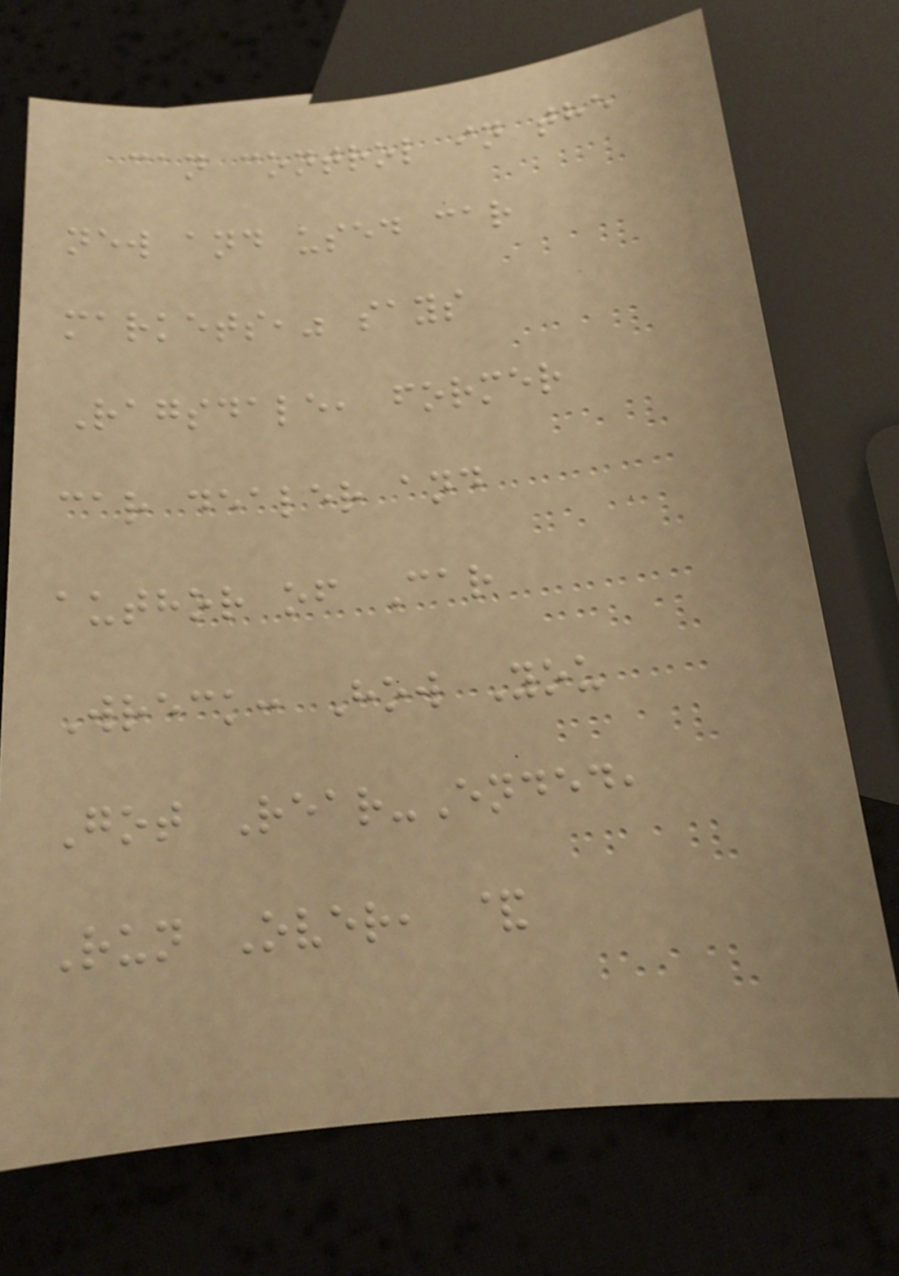can control in the
new and used car
markets," says
Ragsdale, former
car dealer and
author of Car
Wreck: How You
Got Rear-Ended,
Run Over, &
